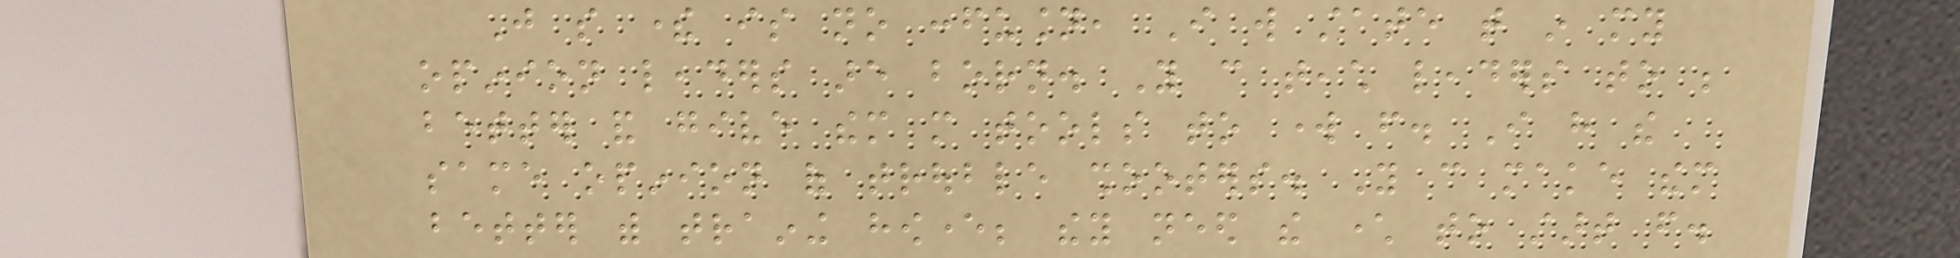Just so there is no confusion, I will state that in my
opinion leaders are born. You can teach leaders to be
better and give them more tools to work from. I have the
same opinion of trouble shooters. You can make them
better with training however; they need the character to start from.
